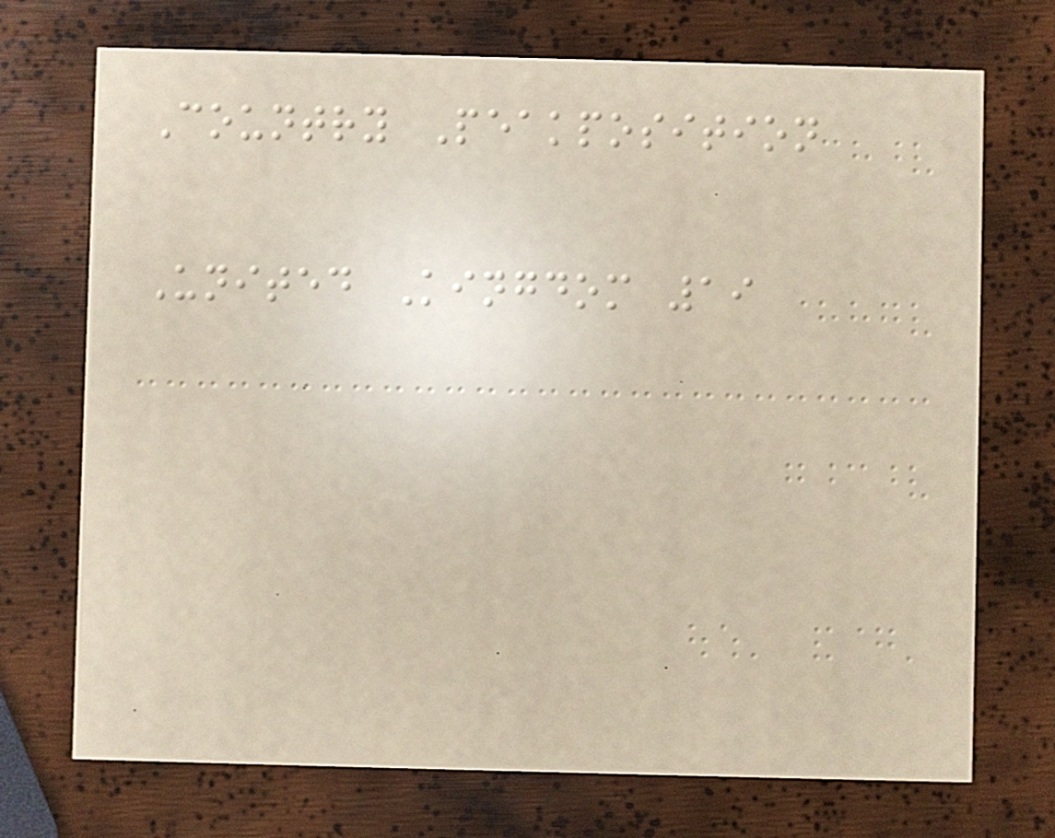Country Peakposition
United Kingdom 19
